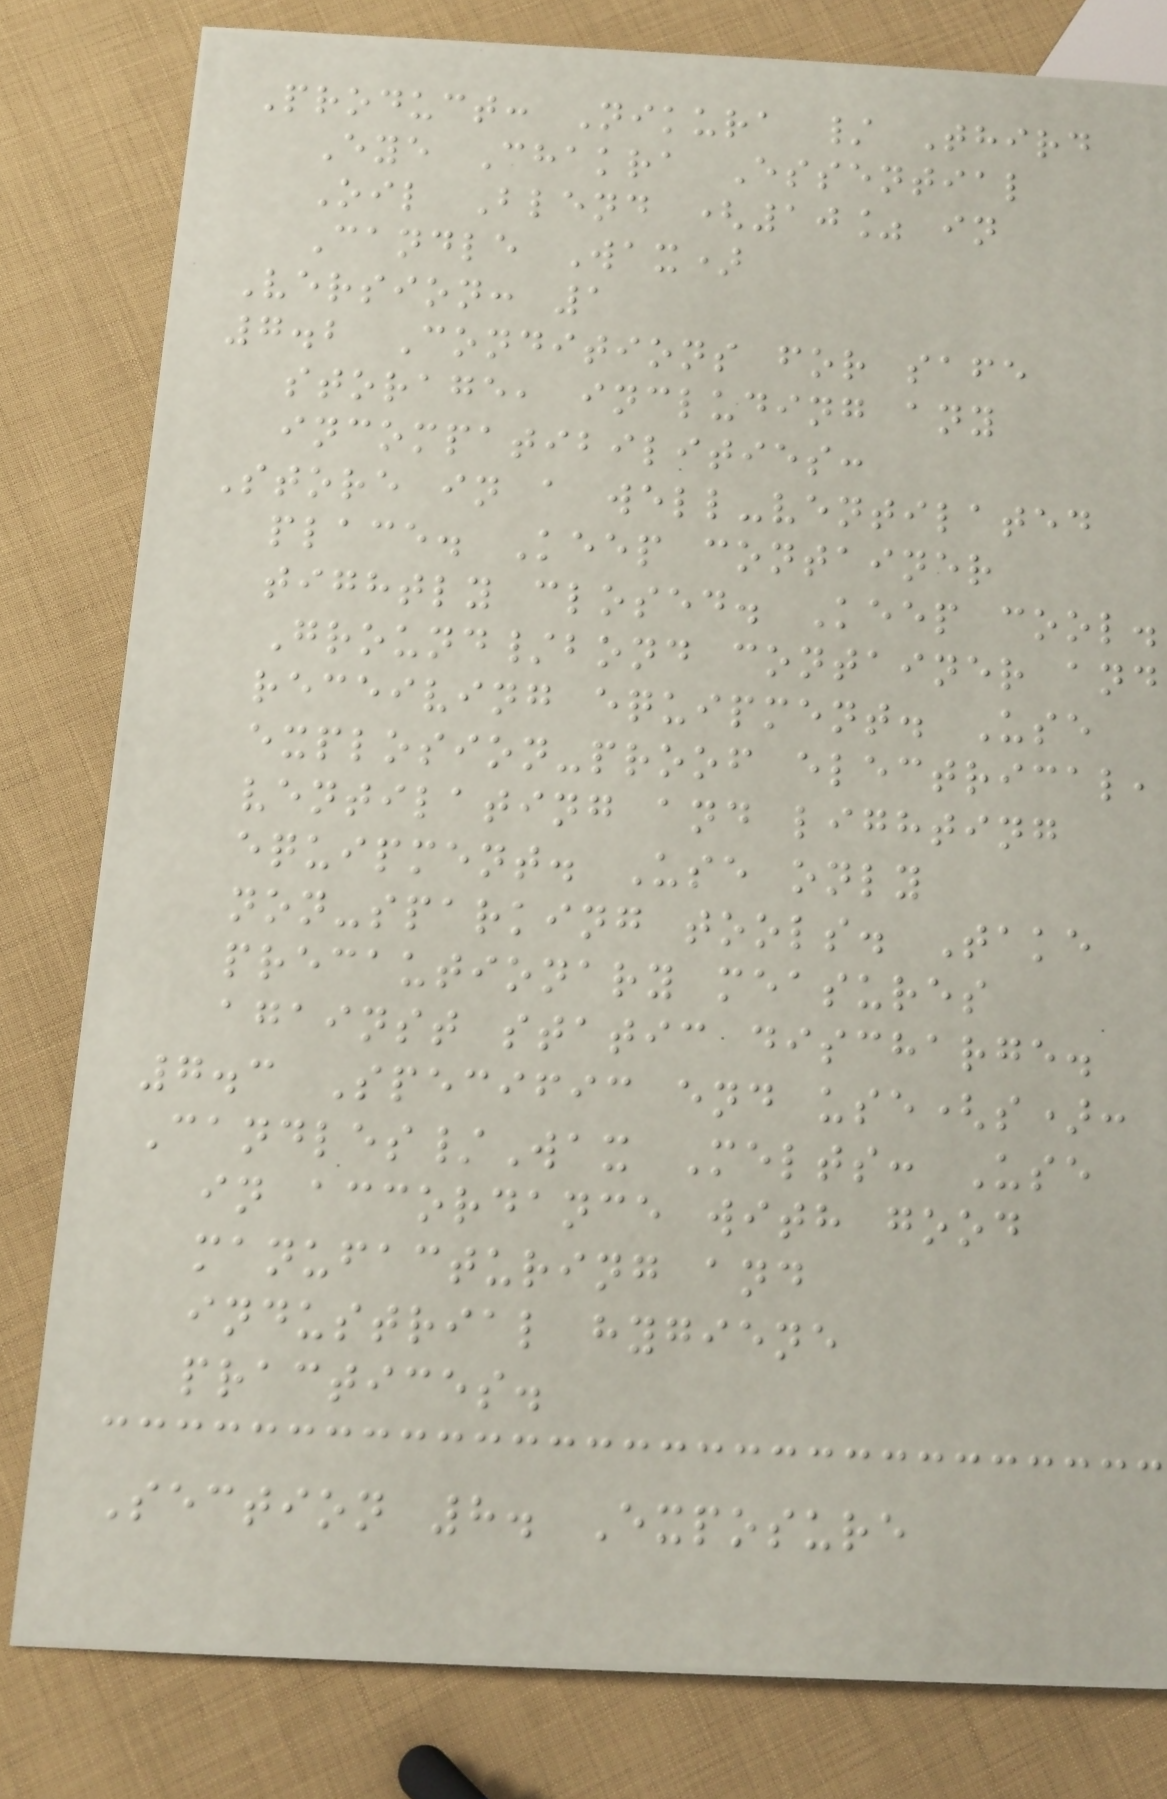Product: Nikura / Third
Eye Chakra Essential
Oil Blend (10% in
Candle Wax)
Version: 1
7.2 Conditions for safe
storage, including any
incompatibilities:
Store in a well-ventilated
place. Keep container
tightly closed. Keep cool.
Ground/bond container and
receiving equipment. Use
explosion-proof electrical,
ventilating and lighting
equipment. Use only
non-sparking tools. Take
precautionary measures
against static discharge.
7.3 Specific end use(s):
Candles/Wax Melts: Use
in accordance with good
manufacturing and
industrial hygiene
practices.
Section 8. Exposure
